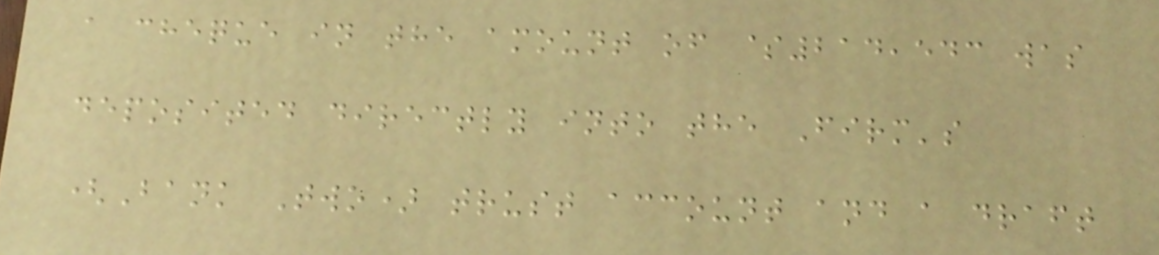a cheque in the amount of $214,543 was
deposited directly into the Firm's
(Bank Two) trust account and a draft
